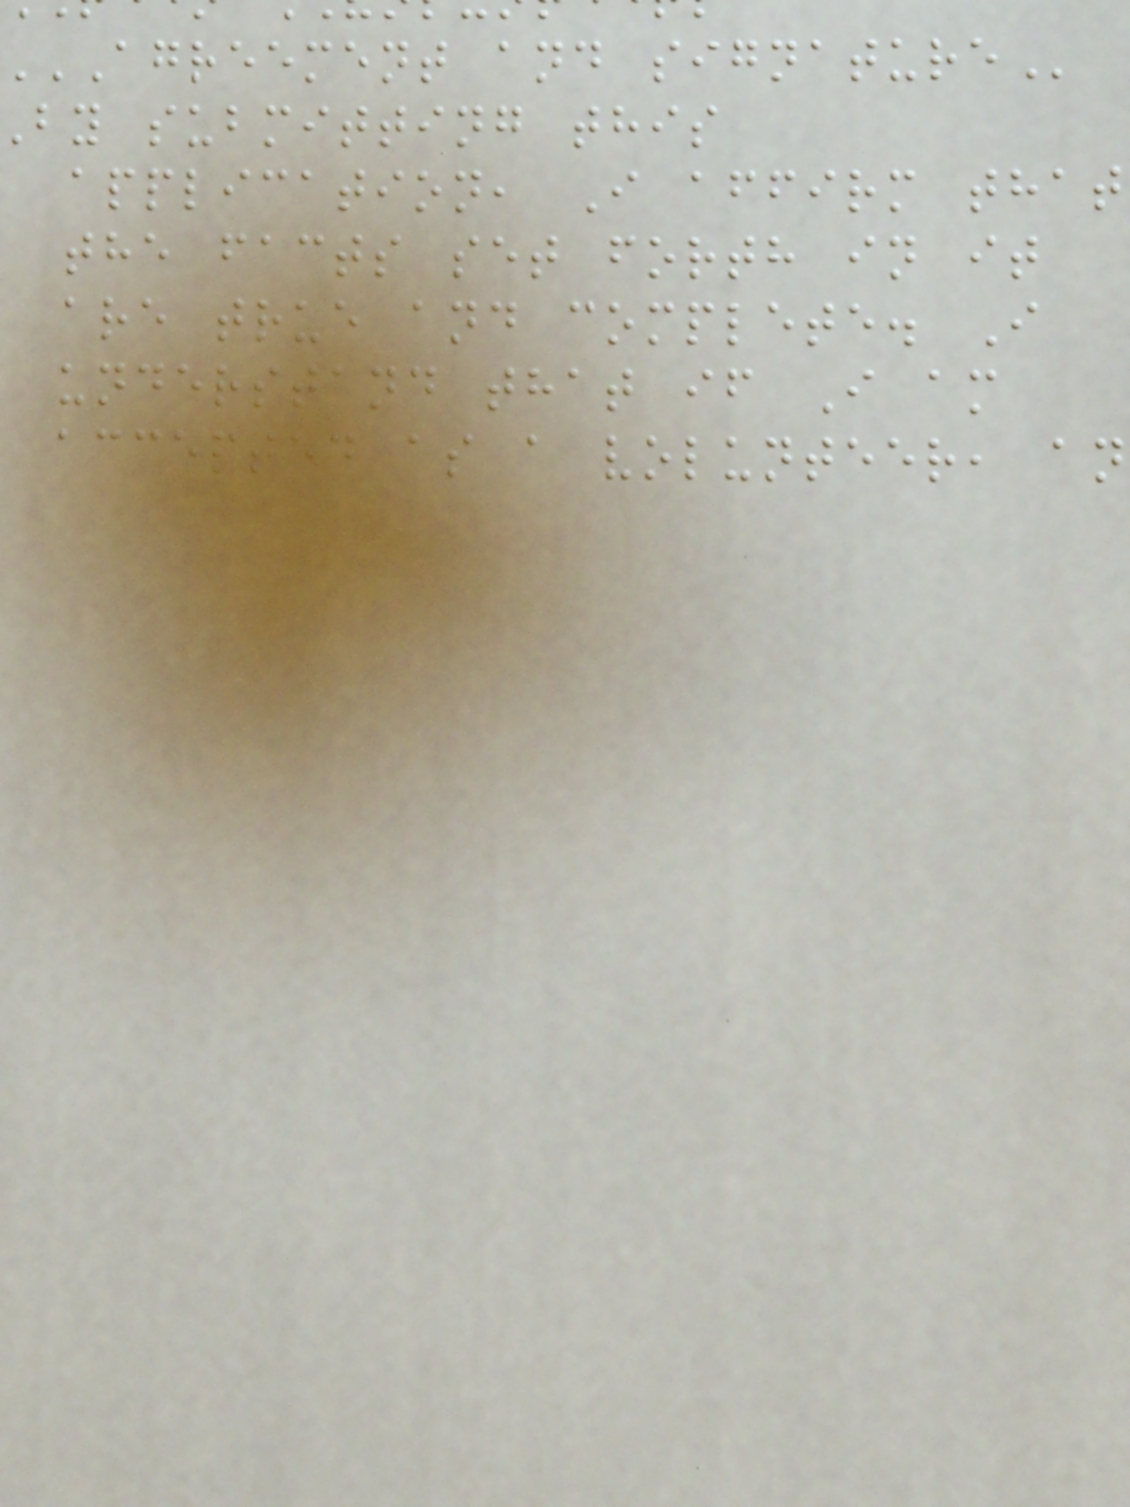AGREEMENT and
by submitting this
application, I affirm that
the facts set forth in it
are true and complete. I
understand that if I am
accepted as a volunteer, an
